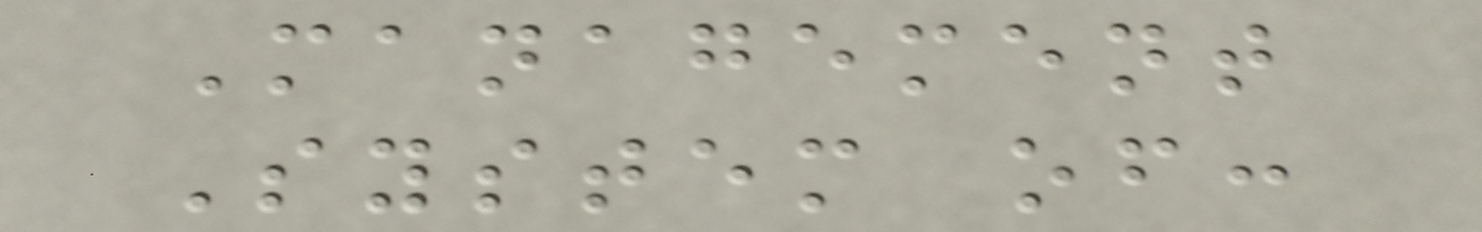Management
System of:
